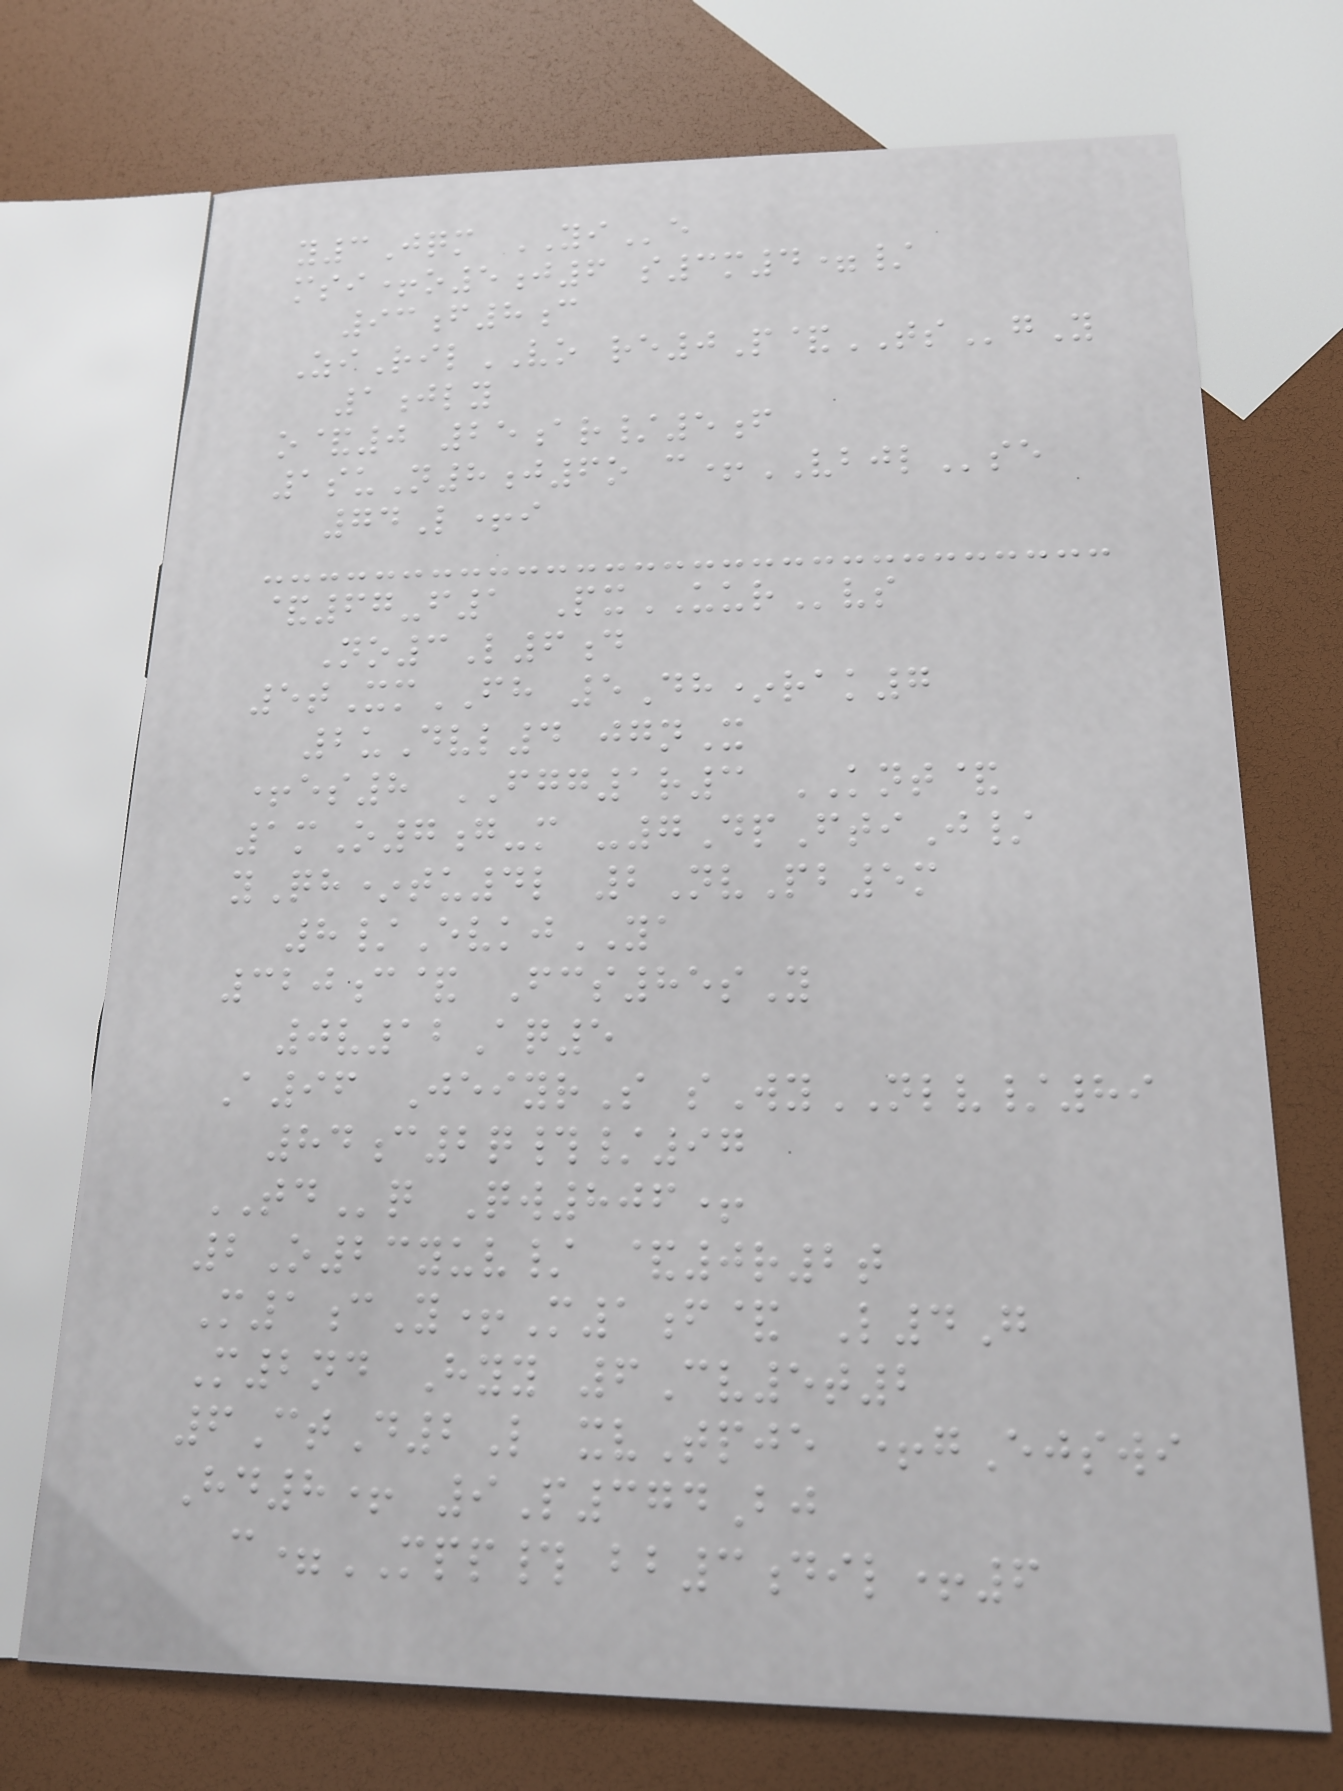y3Jqm YIe
msi+o5j6 s3m4=/
93f8c
ZiRilVO re0P&TSgY
1jly
o&0 25ar/5f
1suN8j6o c+VBJLse
74L+i
&67-f1 PxUURvs
No3L6d
5tXmFH 5Dh*rak7
2uDvl4 jgnX
+es8 FGG1r3 KNT&
1mO7g-m -7DpFtiJ/
yQh*tu4l 2NvPb5m
8/EvkjYA
320c& Fcs85sY
0v12Aq5
A96 JeiyrS sWyNLV/89
84c2q#/97
TDq Qw806+
2O23yuv/ &0r2t
M1cY+M1f& L4G
M2nd Hyy 6Cv5t2
6CtD2L xvTpje +gEjswi
Hd8+ 9P374Bj
c=MPP# bb3dil+6
